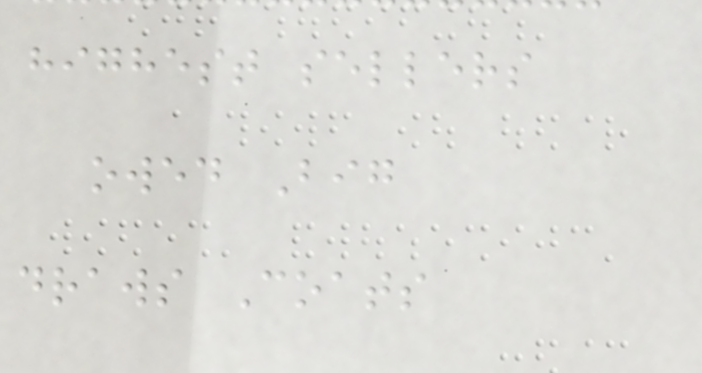highest sellers
owed Big
draws Coats
